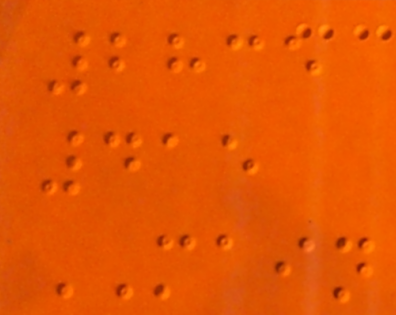2835
415
MAIN
